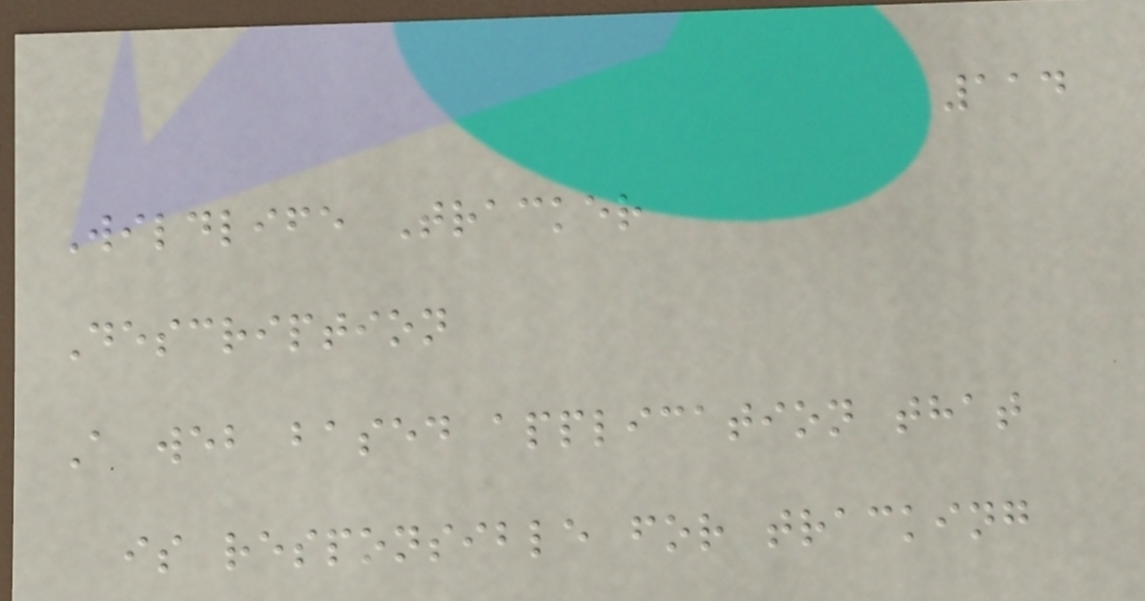114
Wildlife Tracker
Description
A web based application that
is responsible for tracking
